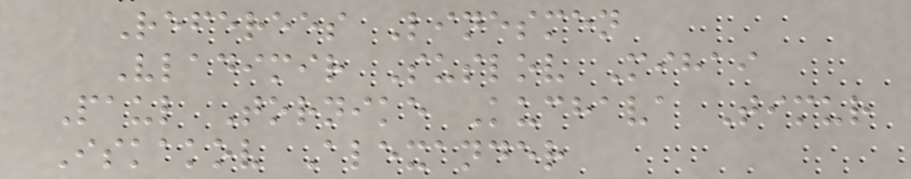Referees Linesmen
Vladimir Suslov Mihai
Paul Tornike Kuchava Timur
Iskakov Alexander
